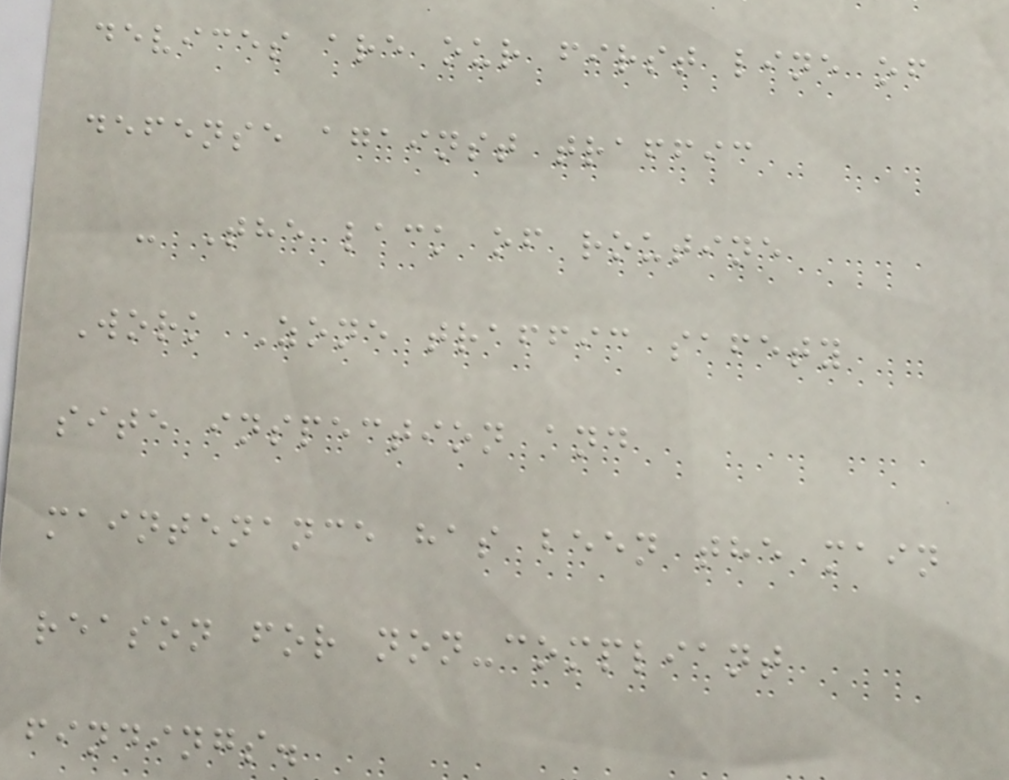devices are our first line of
defense against traffic
- The lack of routine
Work Zone traffic safety
site inspection and
maintenance has been the main
reason for non-compliant
findings.
